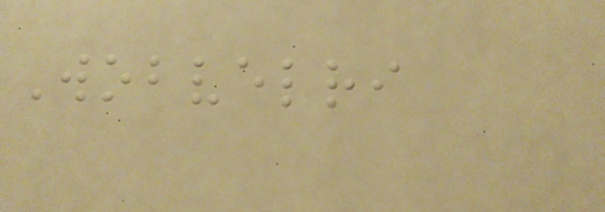Wobvelri
